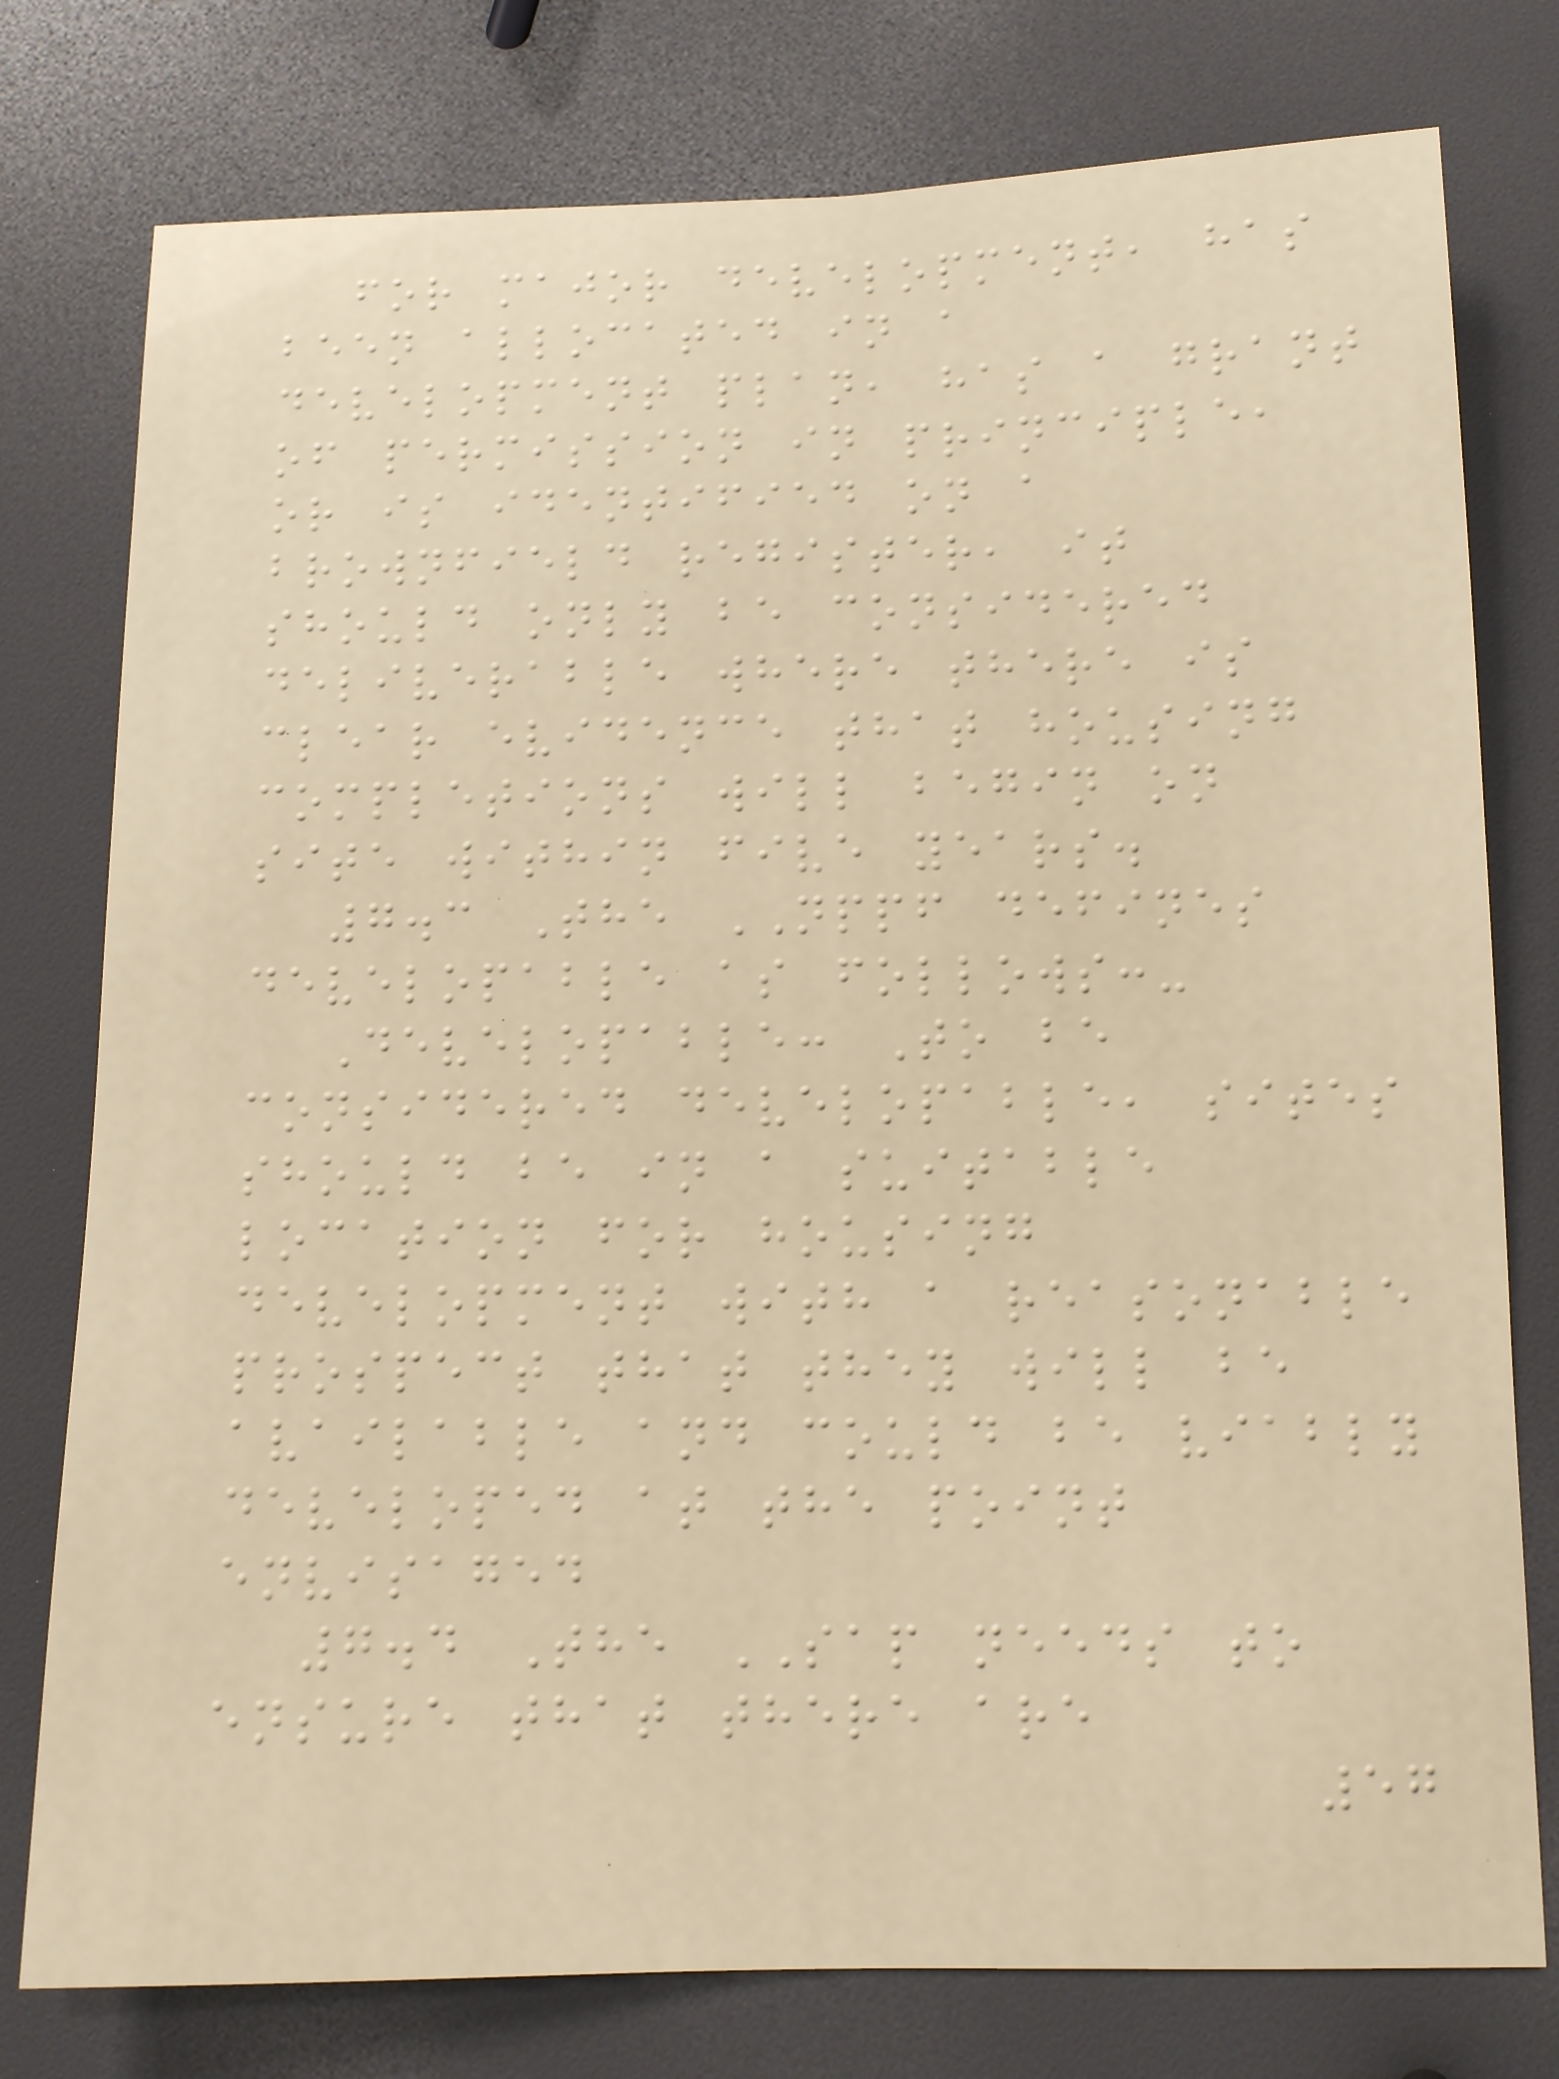for major development, has
been allocated in a
development plan, has a grant
of permission in principle,
or is identified on a
brownfield register, it
should only be considered
deliverable where there is
clear evidence that housing
completions will begin on
site within five years.
7.3 The NPPF defines
developable as follows:-
Developable: To be
considered developable, sites
should be in a suitable
location for housing
development with a reasonable
prospect that they will be
available and could be viably
developed at the point
envisaged
7.4 The SAP needs to
ensure that there are
57
